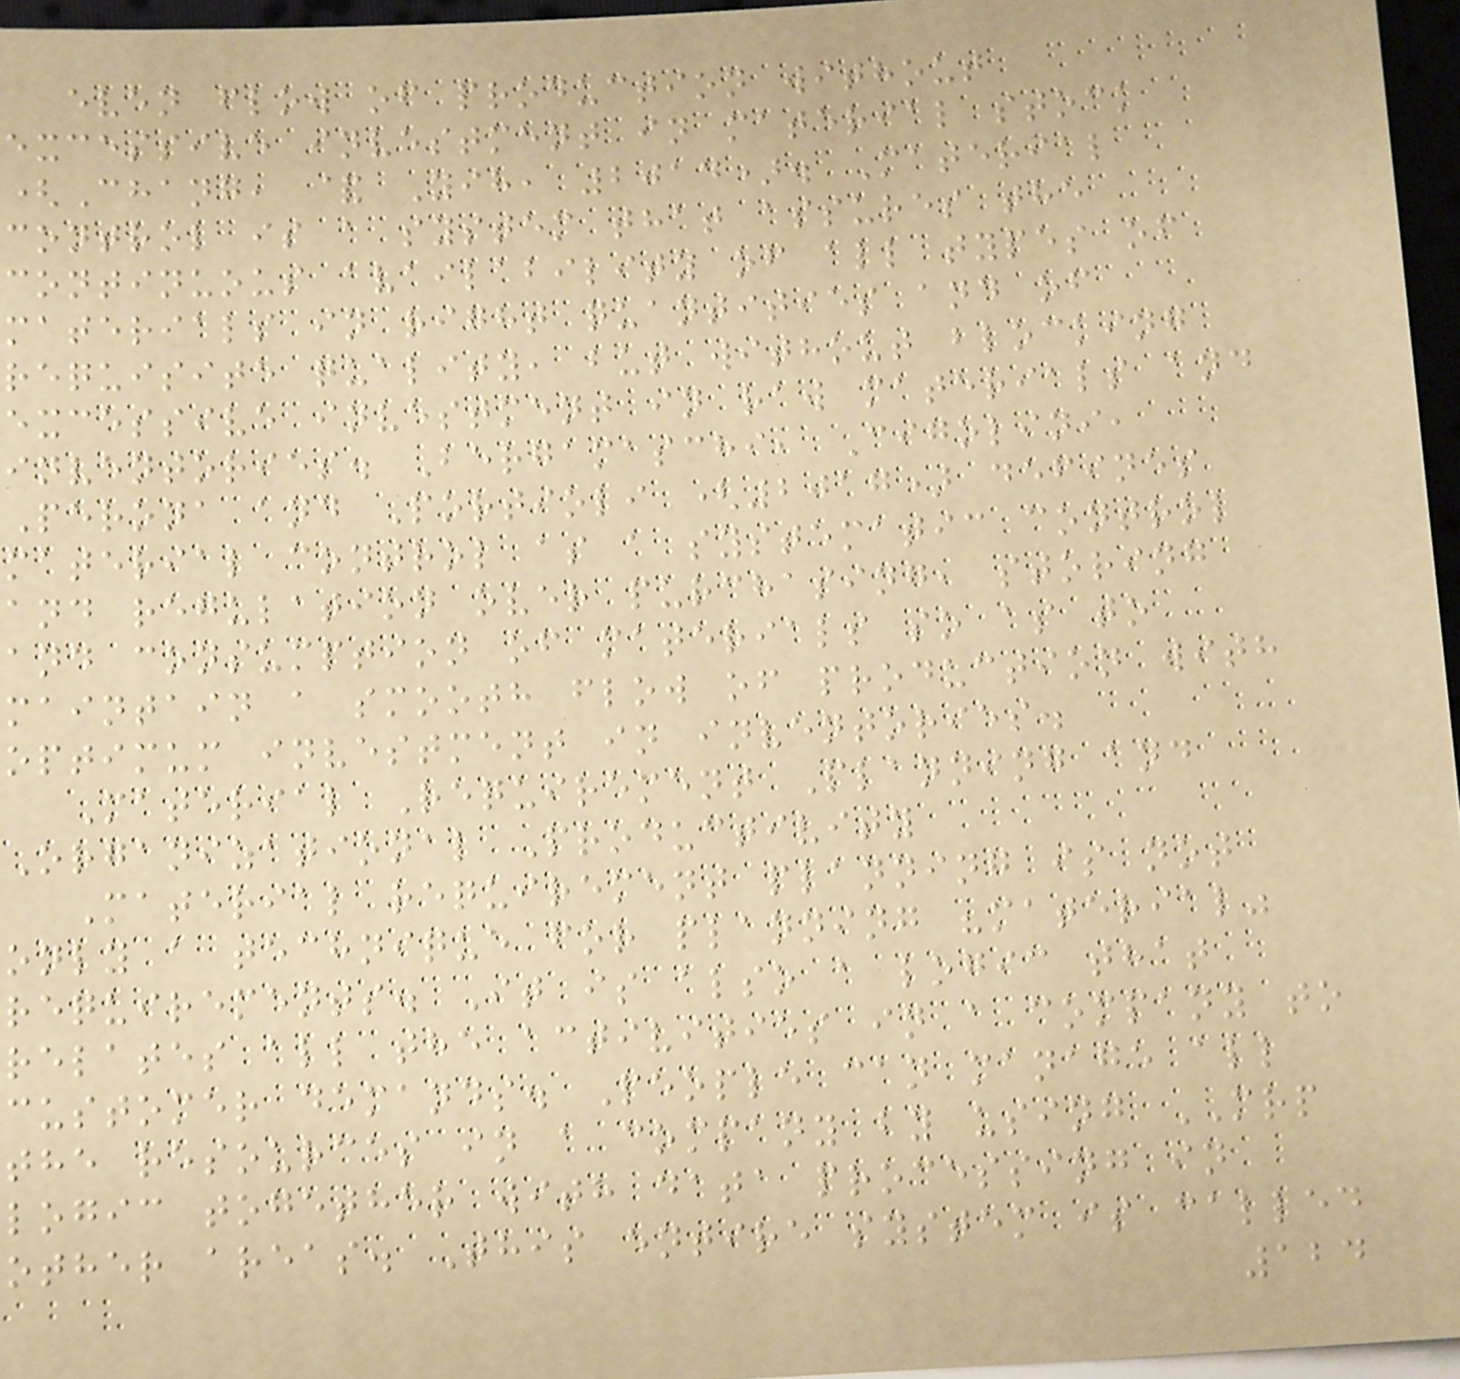even flow of production without
excessive investment in material stock
(Chang, & Yih, 2014). Material
control is a system that assures the
continuous availability of all types of
materials in right quantities and of
requisite quality, but without blocking
excessive investment in raw materials and
inventories. Bergamaschi, Cigolini,
Perona and Portioli (2017) defines
material control as a systematic control
and regulation over purchasing, storing
and consumption of materials so as to
maintain a smooth flow of production with
optimum investment in inventories.
Material Requirement Planning and
Organizational Productivity
Material requirement planning is not
only a technique for planning "material"
requirements. It is also a logic that
relates all the activities in a company to
customer demands. People can manage all
the resources in a company by using MRP
logic together with data processing in
other areas. This entire system is called
124
